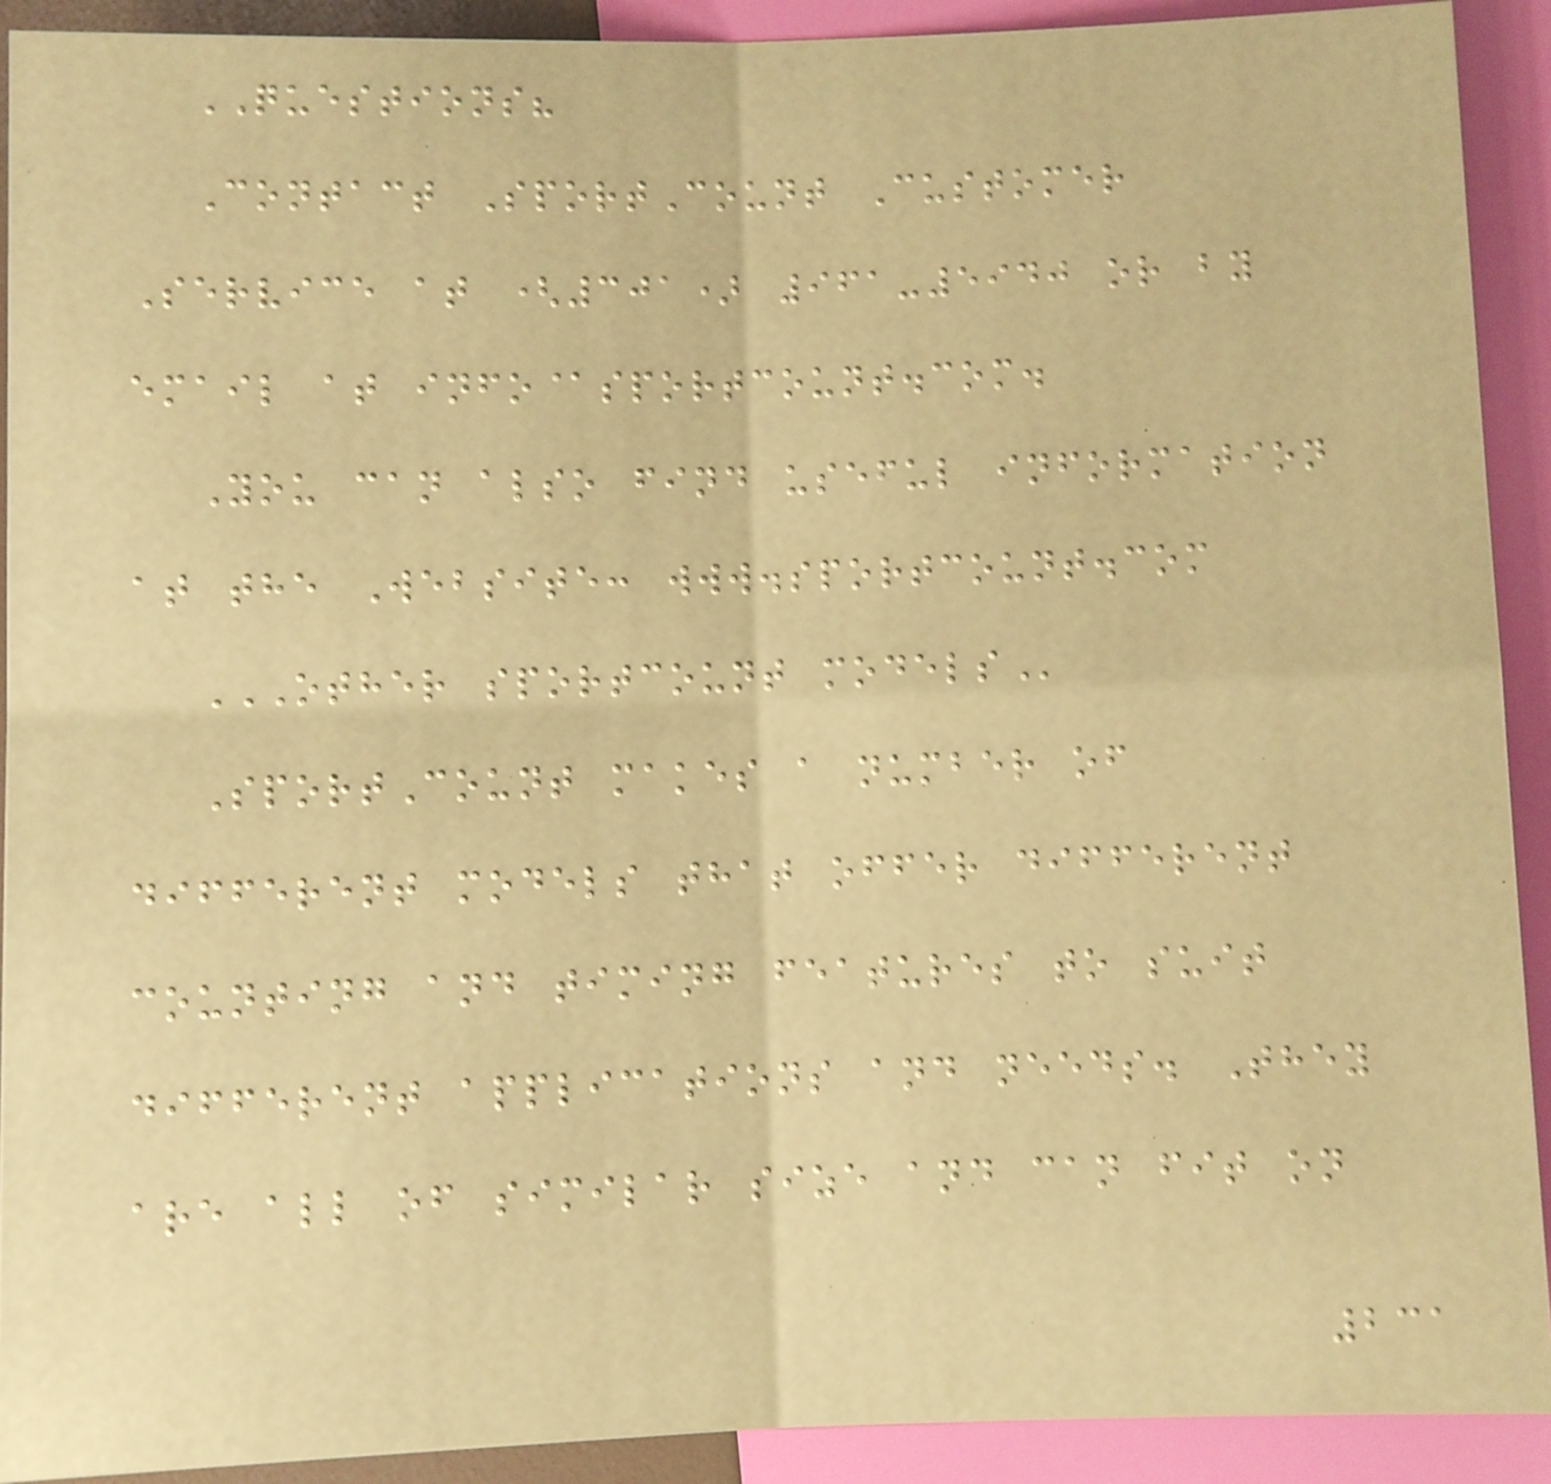QUESTIONS?
Contact SportCount Customer
Service at (301) 961-5940 or by
email at info@sportcount.com.
You can also find useful information
at the Website: www.sportcount.com
OTHER SPORTCOUNT MODELS
SportCount makes a number of
different models that offer different
counting and timing features to suit
different applications and needs. They
are all of similar size and can fit on
231
